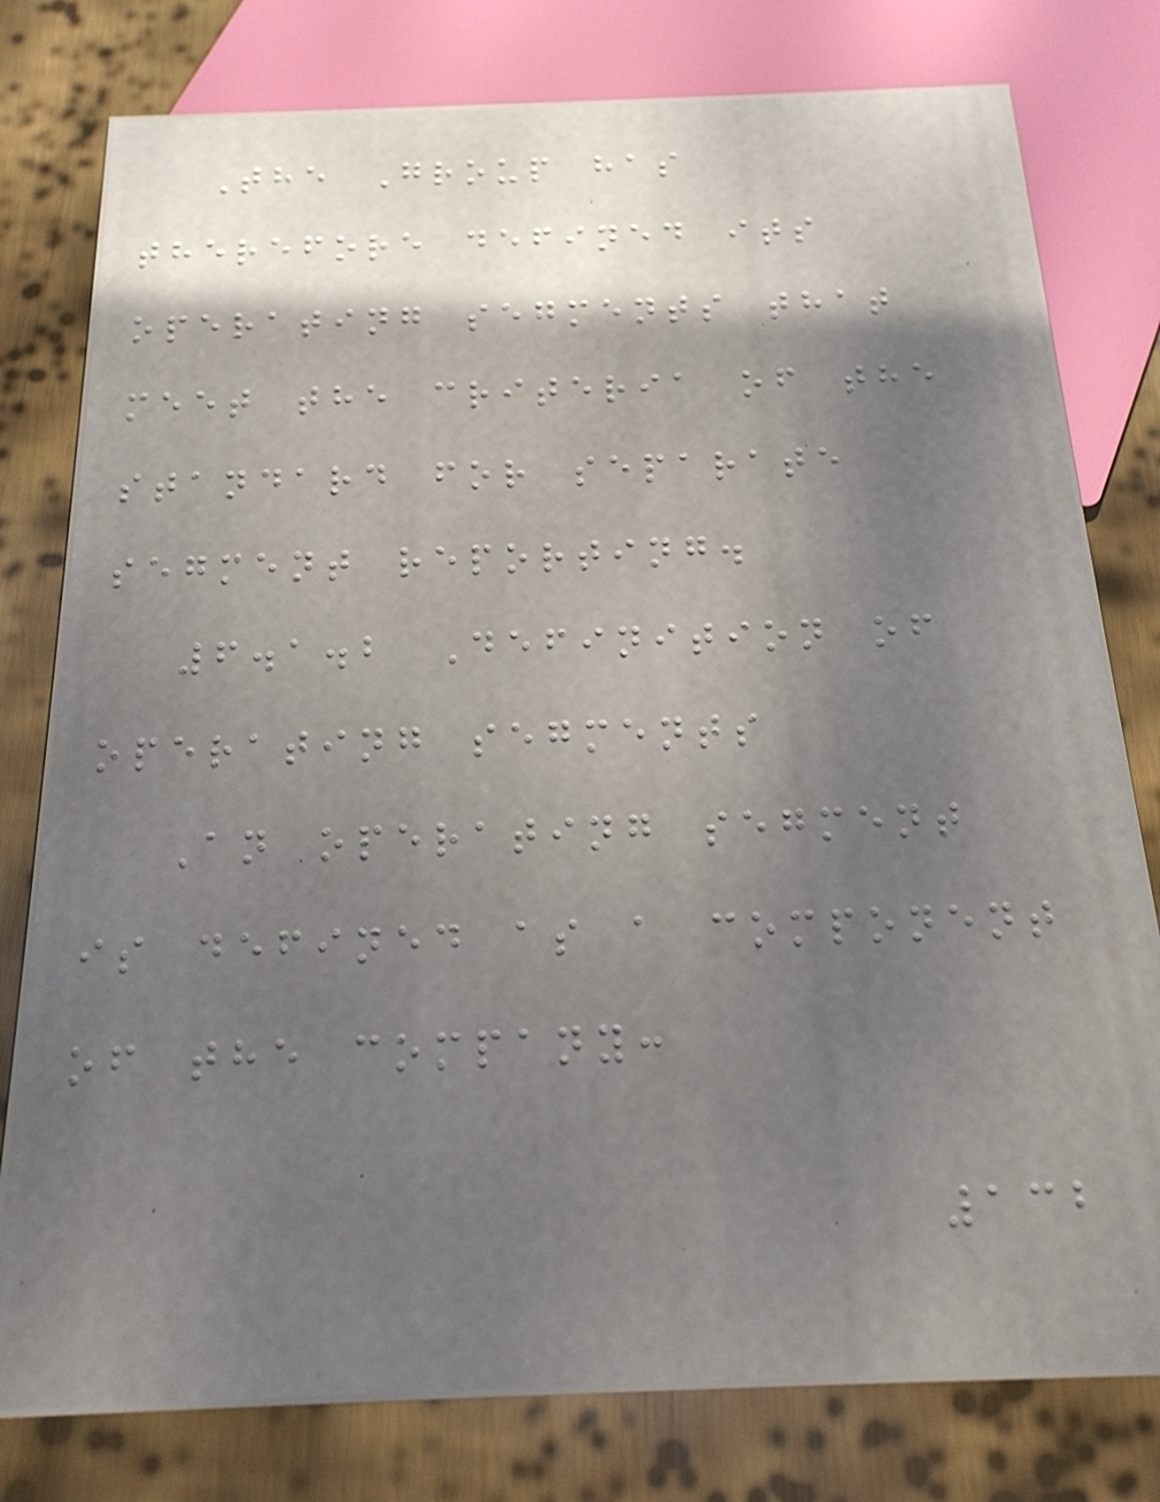The Group has
therefore defined its
operating segments that
meet the criteria of the
standard for separate
segment reporting.
6.1.2 Definition of
operating segments
An operating segment
is defined as a component
of the company:
132
